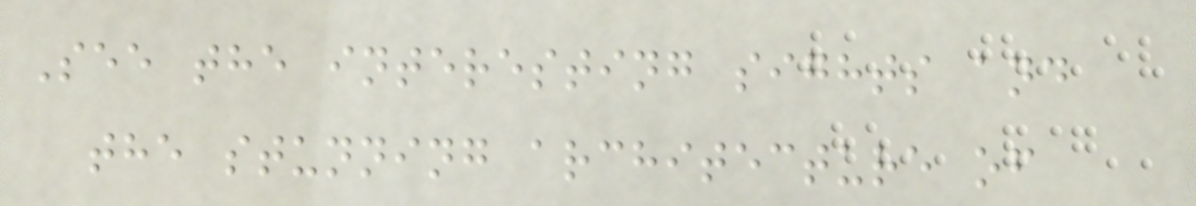See the interesting sights and
the stunning architecture of
